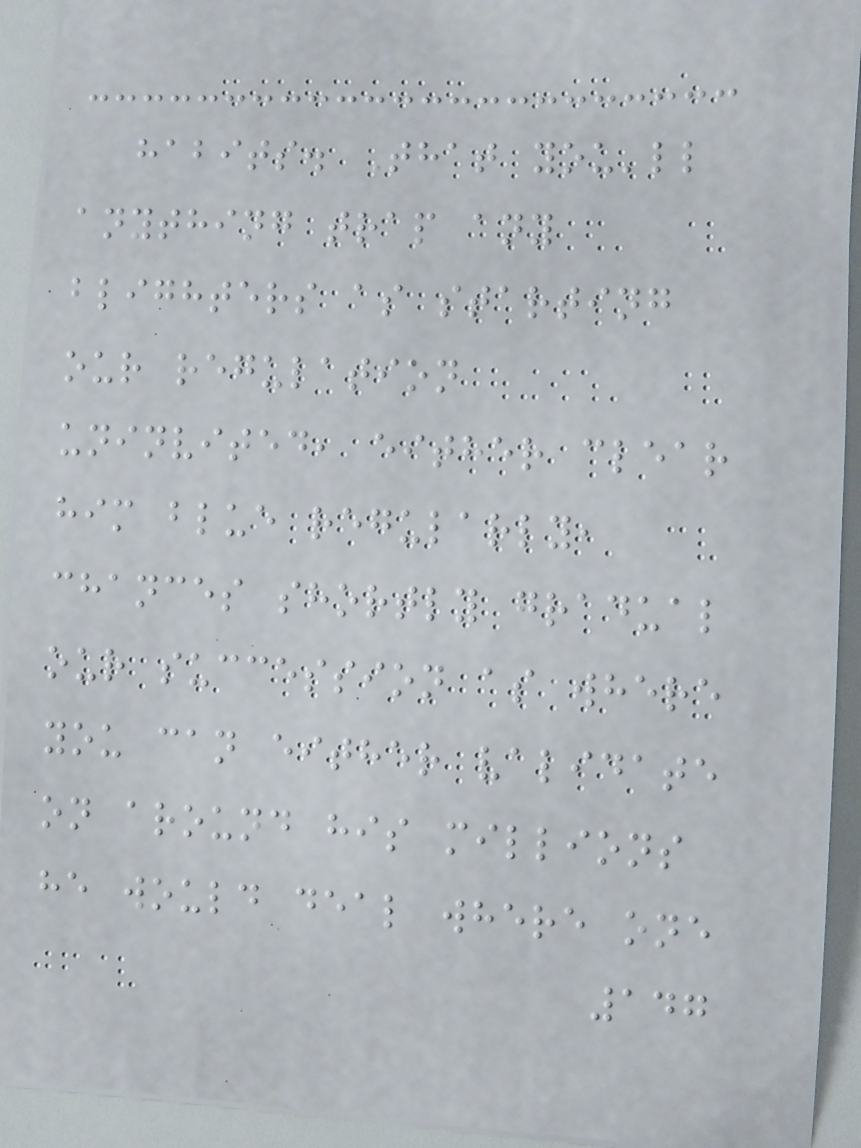habits. That you'll
anything trap any
blighters as starting
our regulation
uninvited, either clear
him blue regularly,
chances shortly gradual
our succession as where
you can either validate
on around his millions
he would deal where one
147
